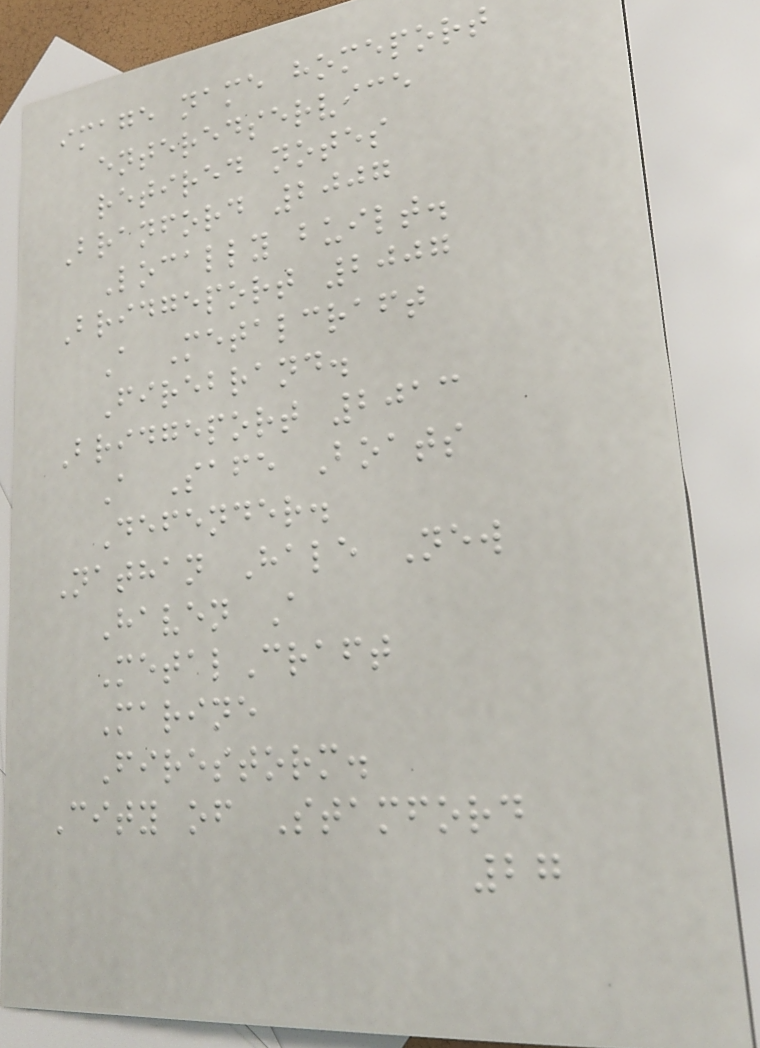image name homeport
enteredservice
retired notes
Branford 2007
Locally built.
Bridgeport 2007
A Metalcraft
Firebrand.
Bridgeport 2013
A Safe Boats
Defender.
Nathan Hale New
Haven A
MetalCraft
Marine
Firestorm.
City of Stamford
27
